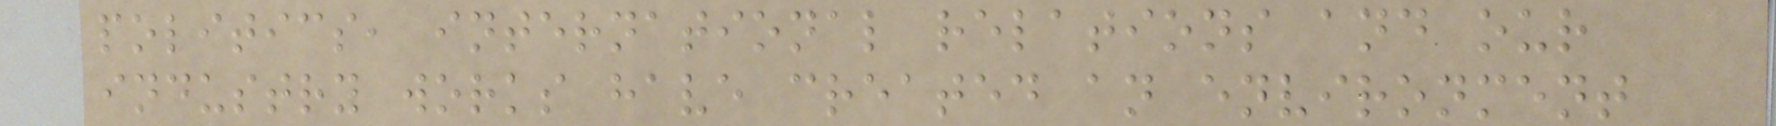politics, international relations and our
industry works have created an environment
